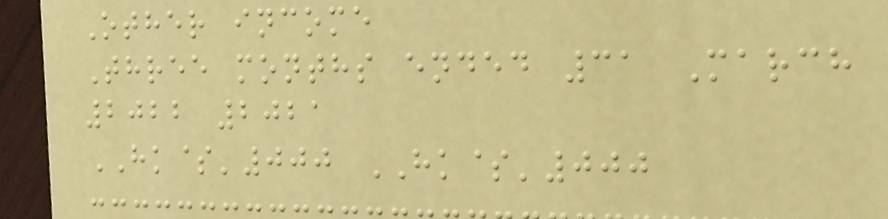Other income
Three months ended 31 March
2022 2021
HK$'000 HK$'000
